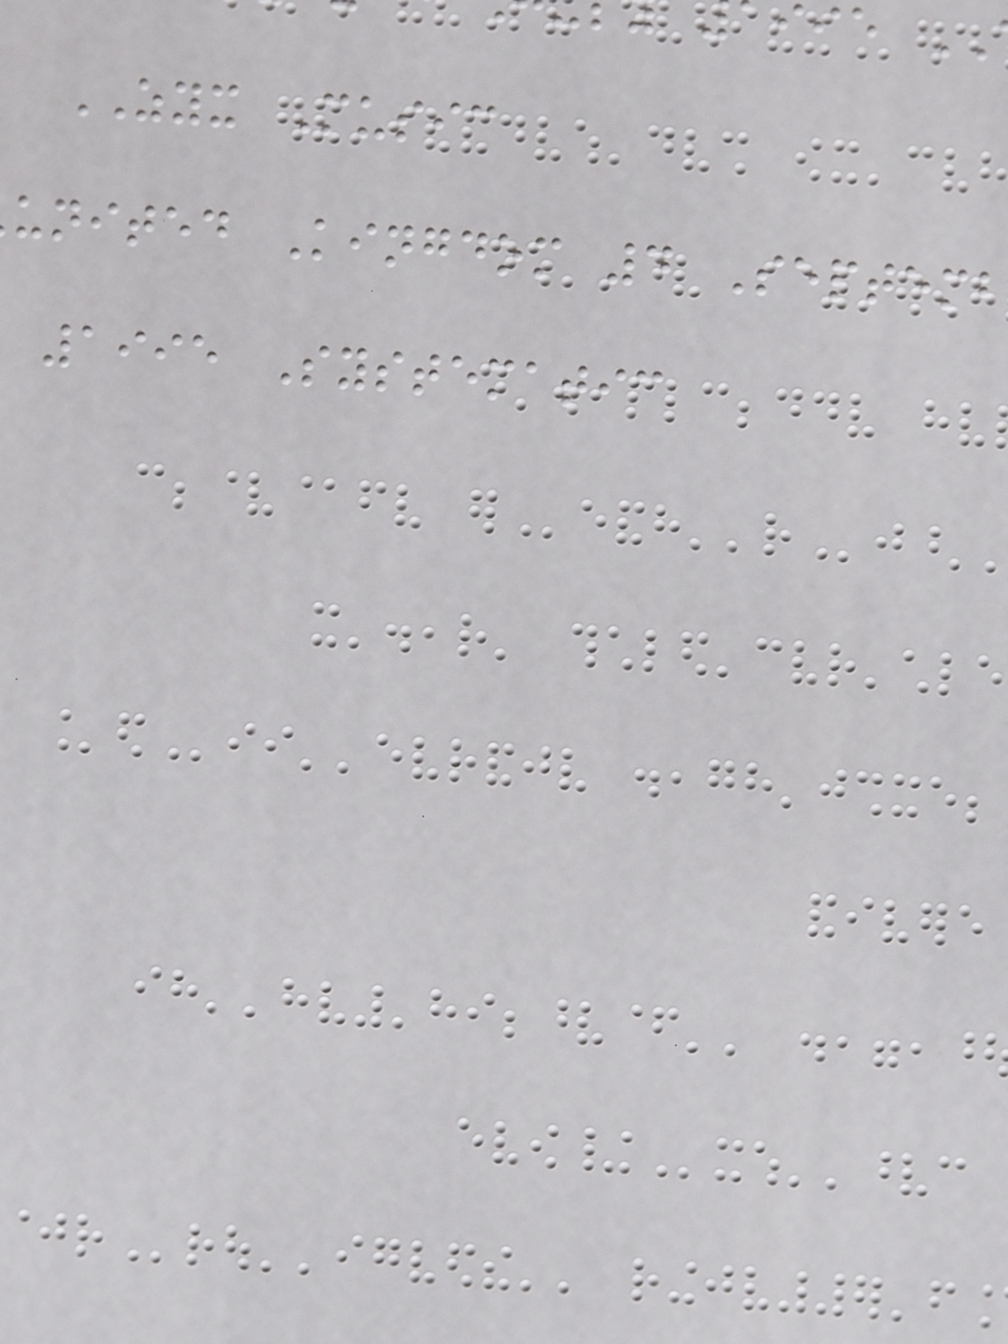ZYX Music
united Kingdom 4 Septemb
1995 Systematic
